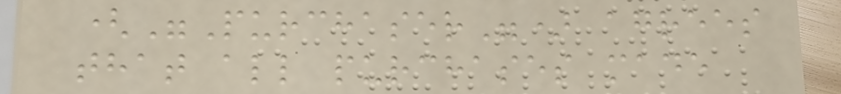("Purchaser") agrees
that all purchases made
